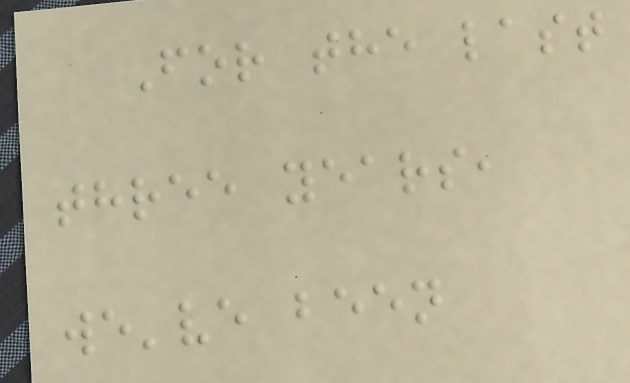For the last
three years,
we've been
